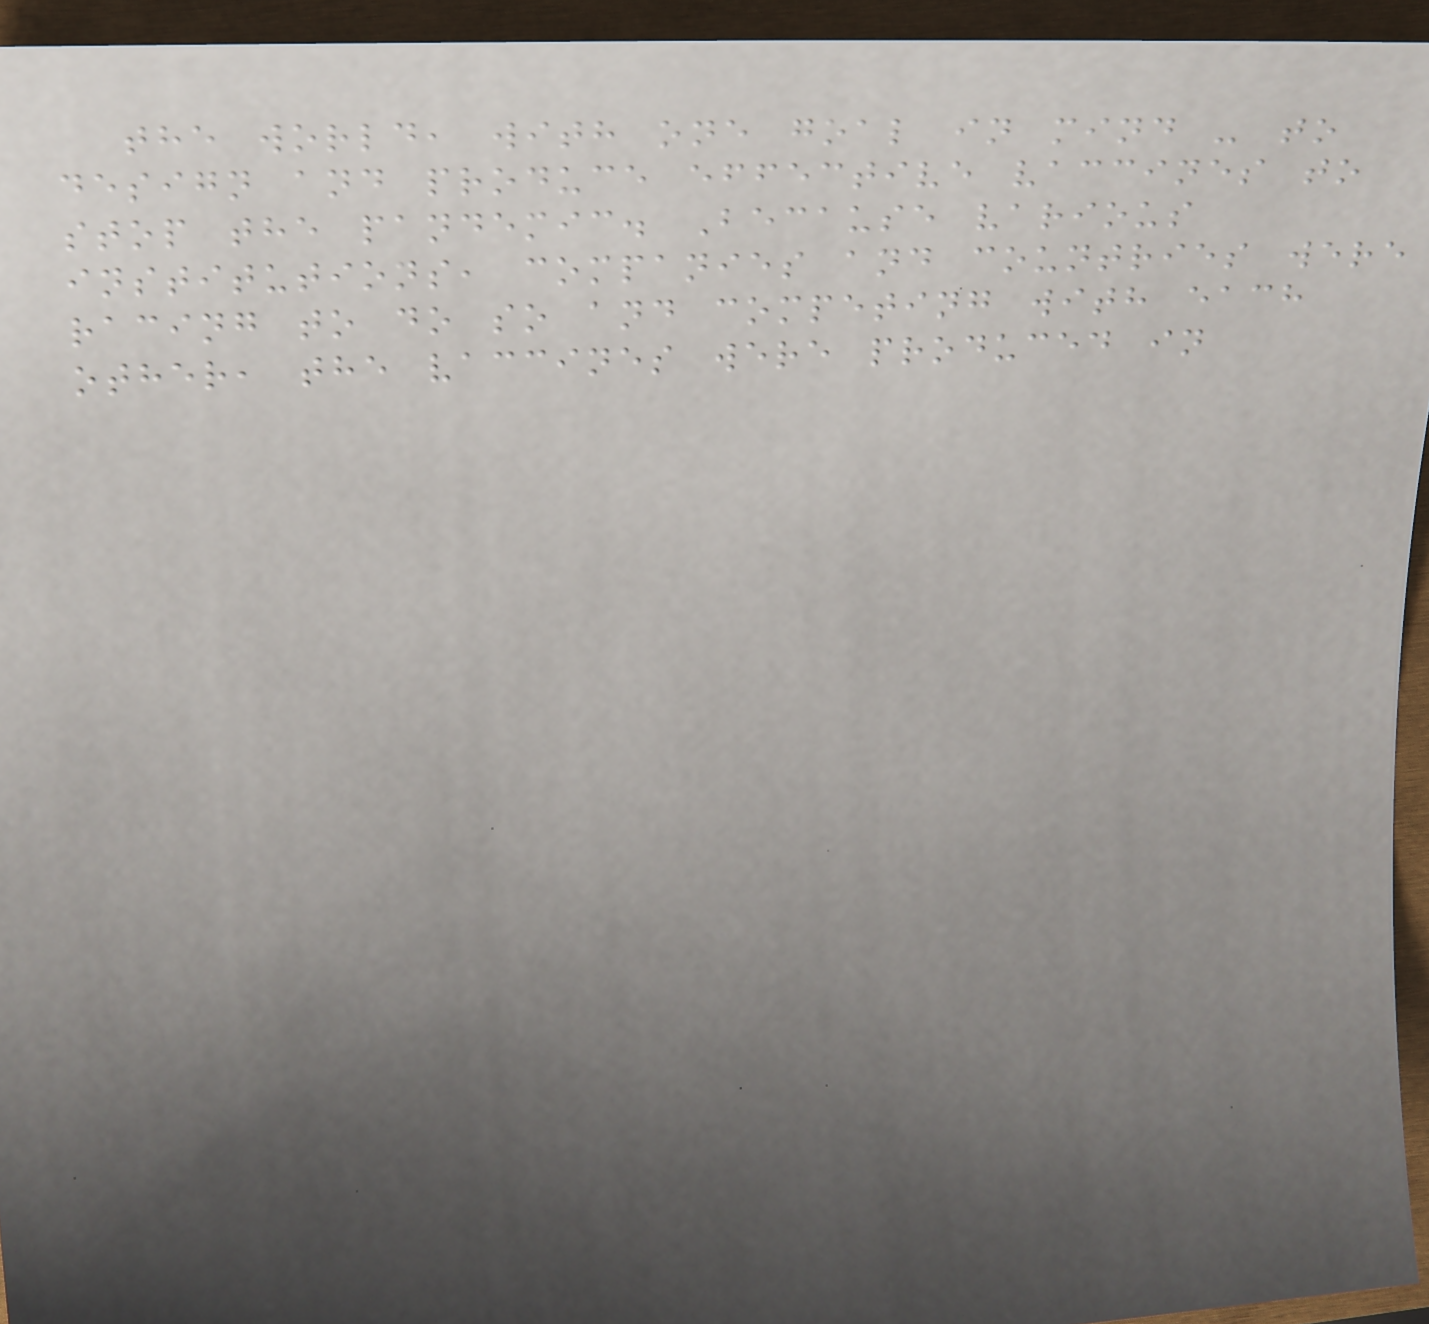the world, with one goal in mind - to
design and produce effective vaccines to
stop the pandemic. Because various
institutions, companies and countries were
racing to do so and competing with each
other, the vaccines were produced in
